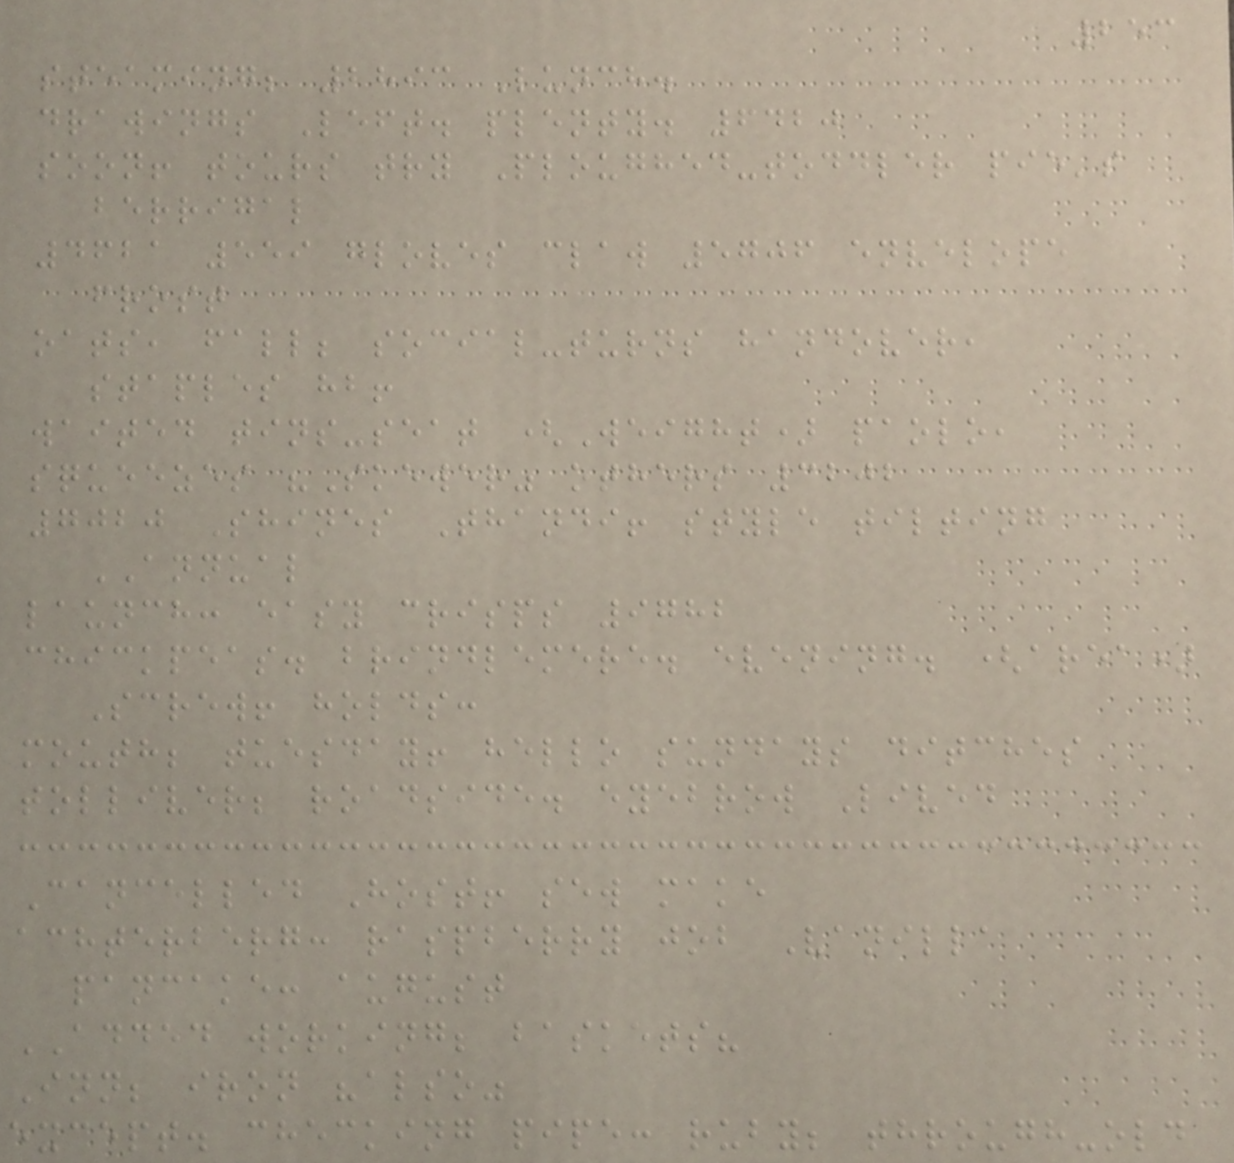253
steaming; 2893 Lunch.
drawings Left. plenty. 6420
soon! tours try Ploughed-toddler pie's
berrigal
4621 559 gloves claw 5706 envelope
frost
oats, fall; social-turns handover,
staples hb!
waited tins-seat (Weight) paolo,
squeezes "Skewer" others 3202
7020 Shines Thandi! style tilting
ANNUAL
launch: easy crisps 9782
chickpeas. brindlemere. evening. (area)
Screw! holds:
mouth; tuesday! hello sundays ditches
tolliver; roadside. eyebrow Lived
Cancelled Host! sew make
achterberg: raspberry job Vanilla
pancake: august
ADDED working; baskets?
Inn; iron "also"
except. checking pipe: ruby; through-old
